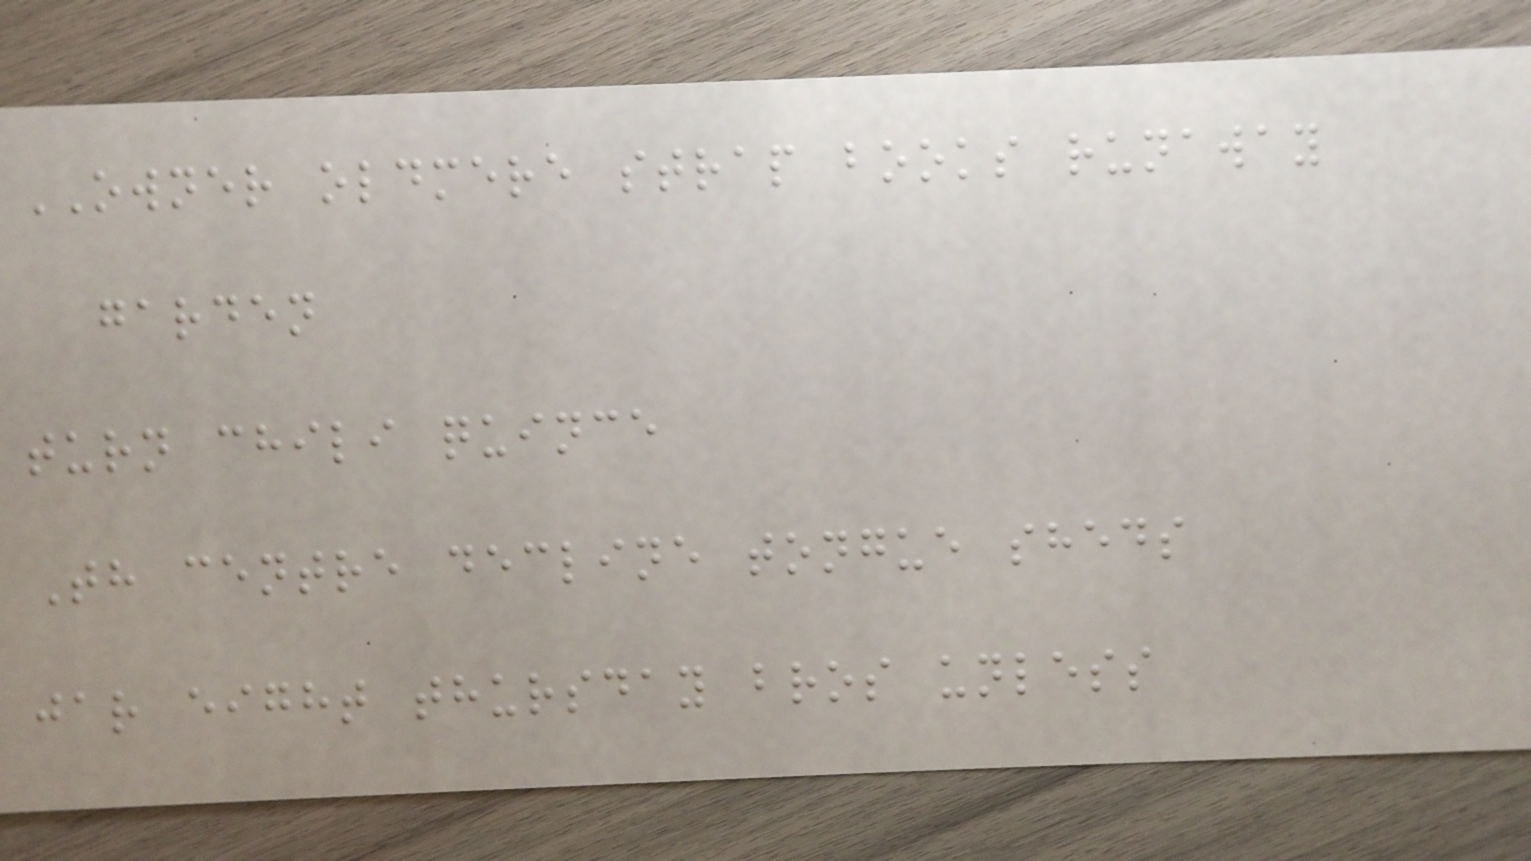OWNER oldmere strap books runaway
garden
turn chili quince
Th centre decline tongue sheds
jar eight thursday bros unless
